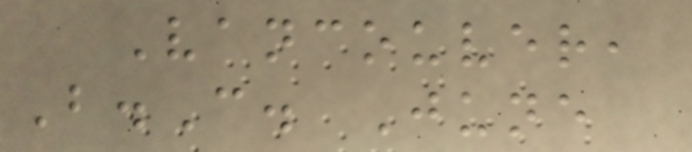Vancouver,
B.C. June
